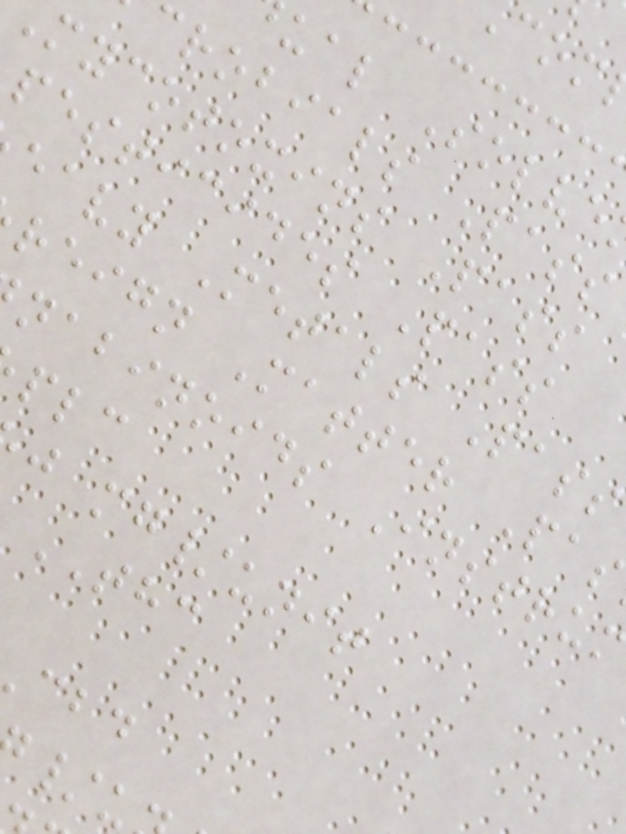ual Solve
crobials Pass
mycotoxins Pass
pesticides Pass
eavy Metals Pass
reign Matter Pas
nabinoids Instru
j mg/unit
THC
